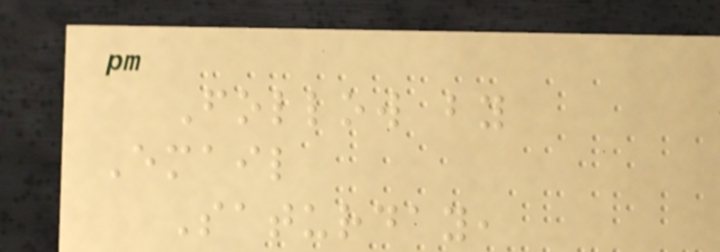Follow by
Email
Saturday,
